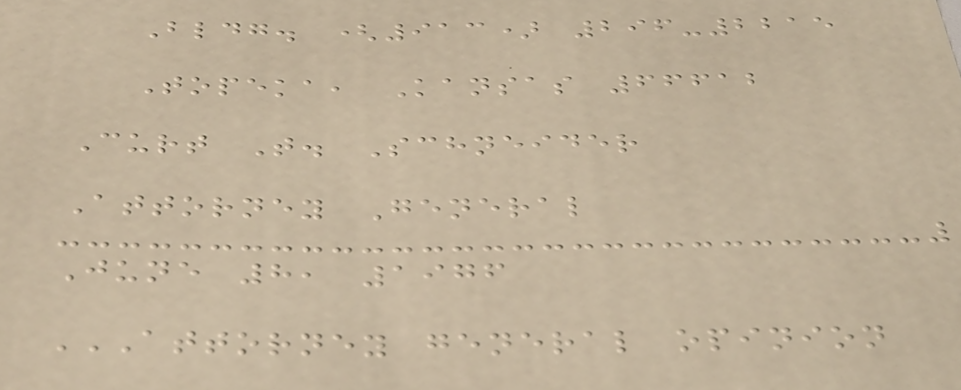Bldg. (913) 296-2215
Topeka, Kansas 66612
Curt T. Schneider
Attorney General
June 8, 1976
ATTORNEY GENERAL OPINION
